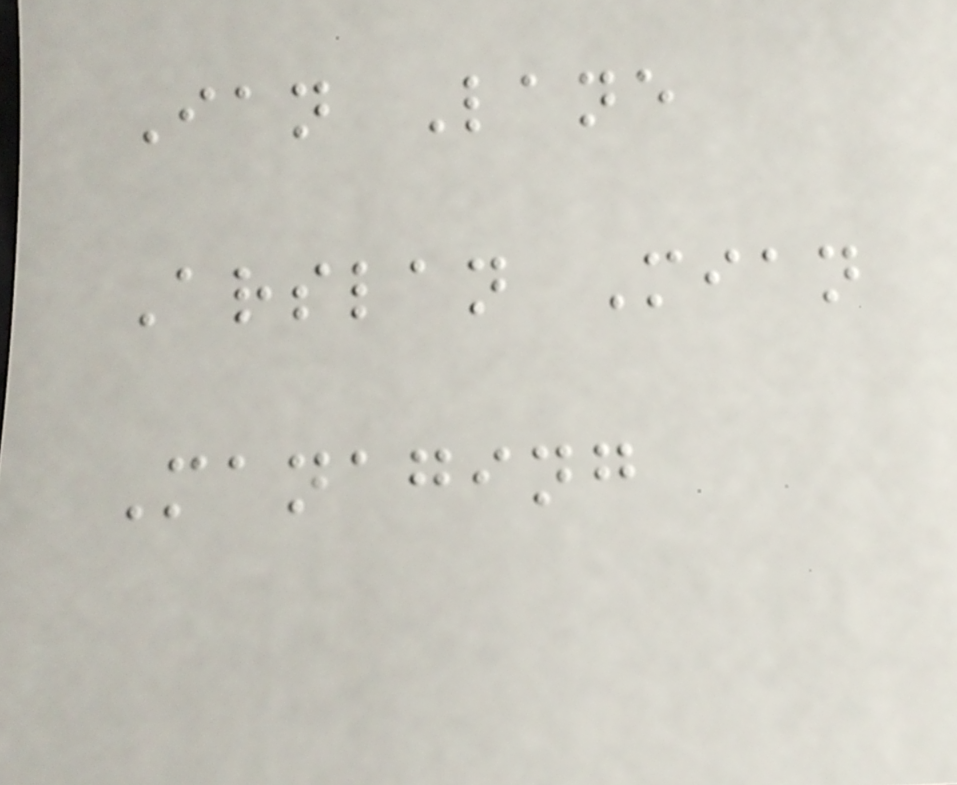Ian Lane
Arslan Mian
Managing
